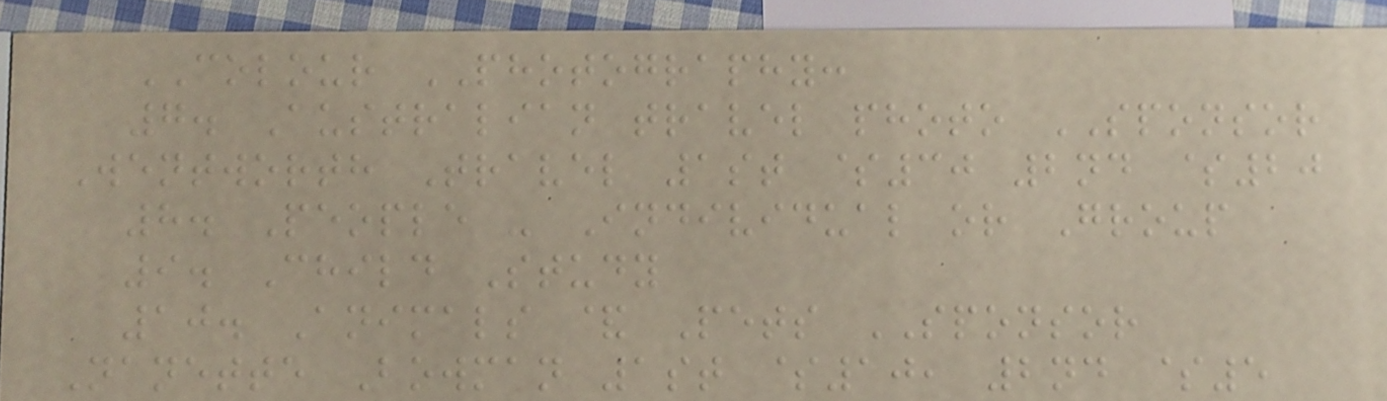COLOUR PHOTOGRAPHY:
7. Australian travel photo SPONSOR
Wentworth Travel 1st $30 2nd $20
8. People - Individual or Group
9. Child Study
10. Animals & Pets SPONSOR
Nanette Bowman 1st $10, 2nd $5
